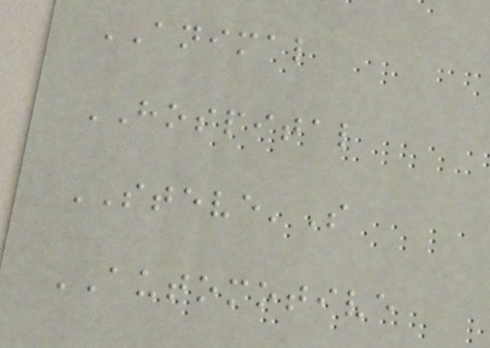ANIMAL
HOSPITAL
STEVE'S
AUTOMOTIVE
